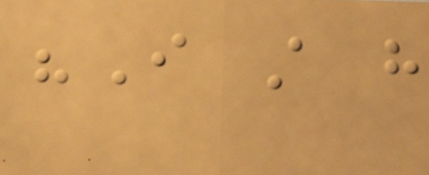"I still have
